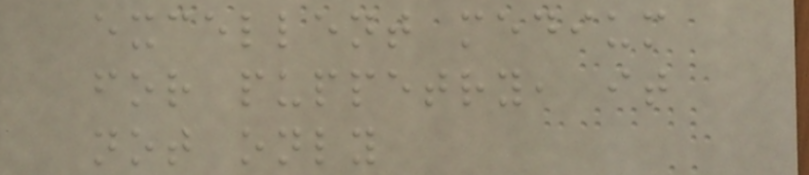excellent medium
for puppetry, it
not only
